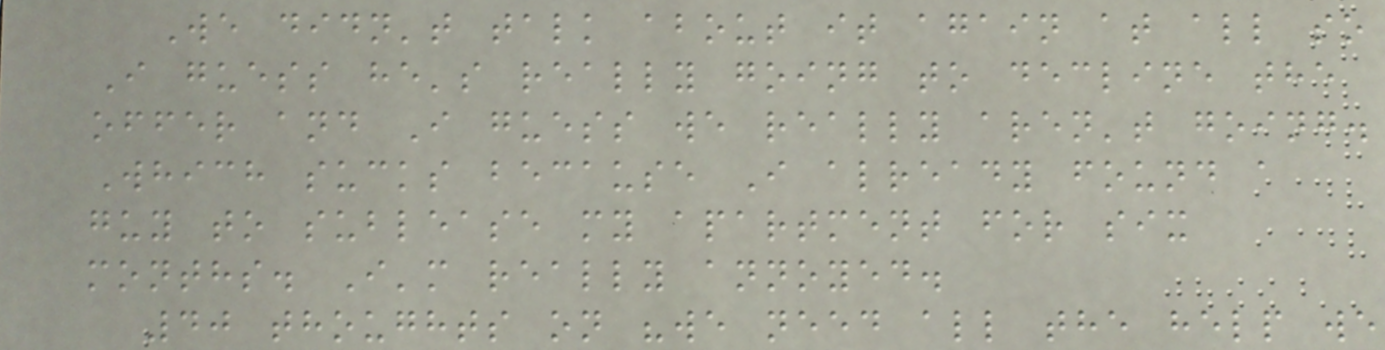We didn't talk about it again at all so
I guess he's really going to decline the
offer and I guess we really aren't going.
Which sucks because I already found a
guy to sublease my apartment for six
months. I'm really annoyed.
40 thoughts on "we need all the help we
